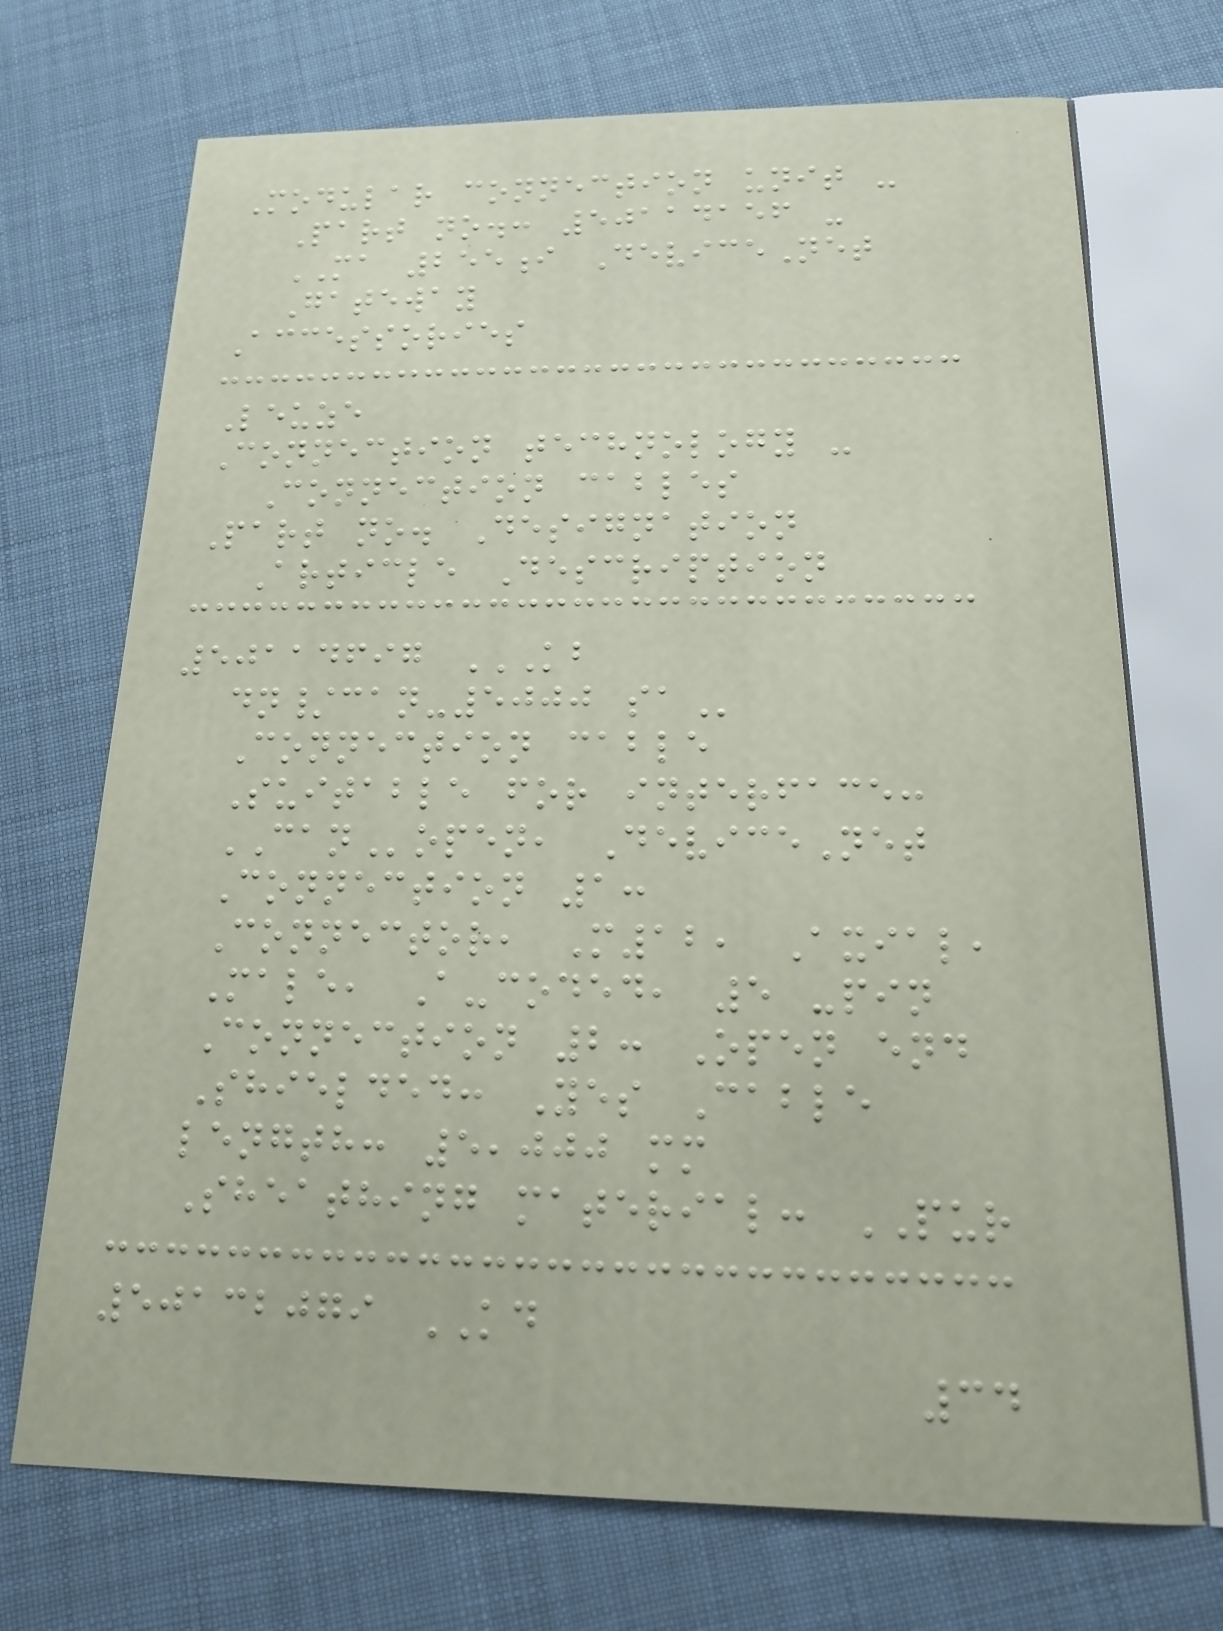Modular connection unit -
Part no.: 50114156 -
MA 255i DeviceNet
Gateway
Accessories
Leuze
Connection technology -
Connection cables
Part no. Designation
Article Description
50114697 KB
DN/CAN-5000 SA
Connection cable
Suitable for interface:
CANopen, DeviceNet
Connection 1:
Connector, M12, Axial,
Male, A-coded, 5 -pin
Connection 2: Open end
Shielded: Yes Cable
length: 5,000 mm
Sheathing material: PUR
50132079 KD
34
